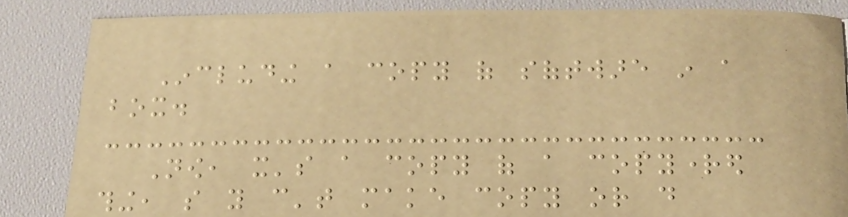Including a copy of software in a
box.
Now, it's a copy of a copyrighted
thing, so you can't make copy or do
